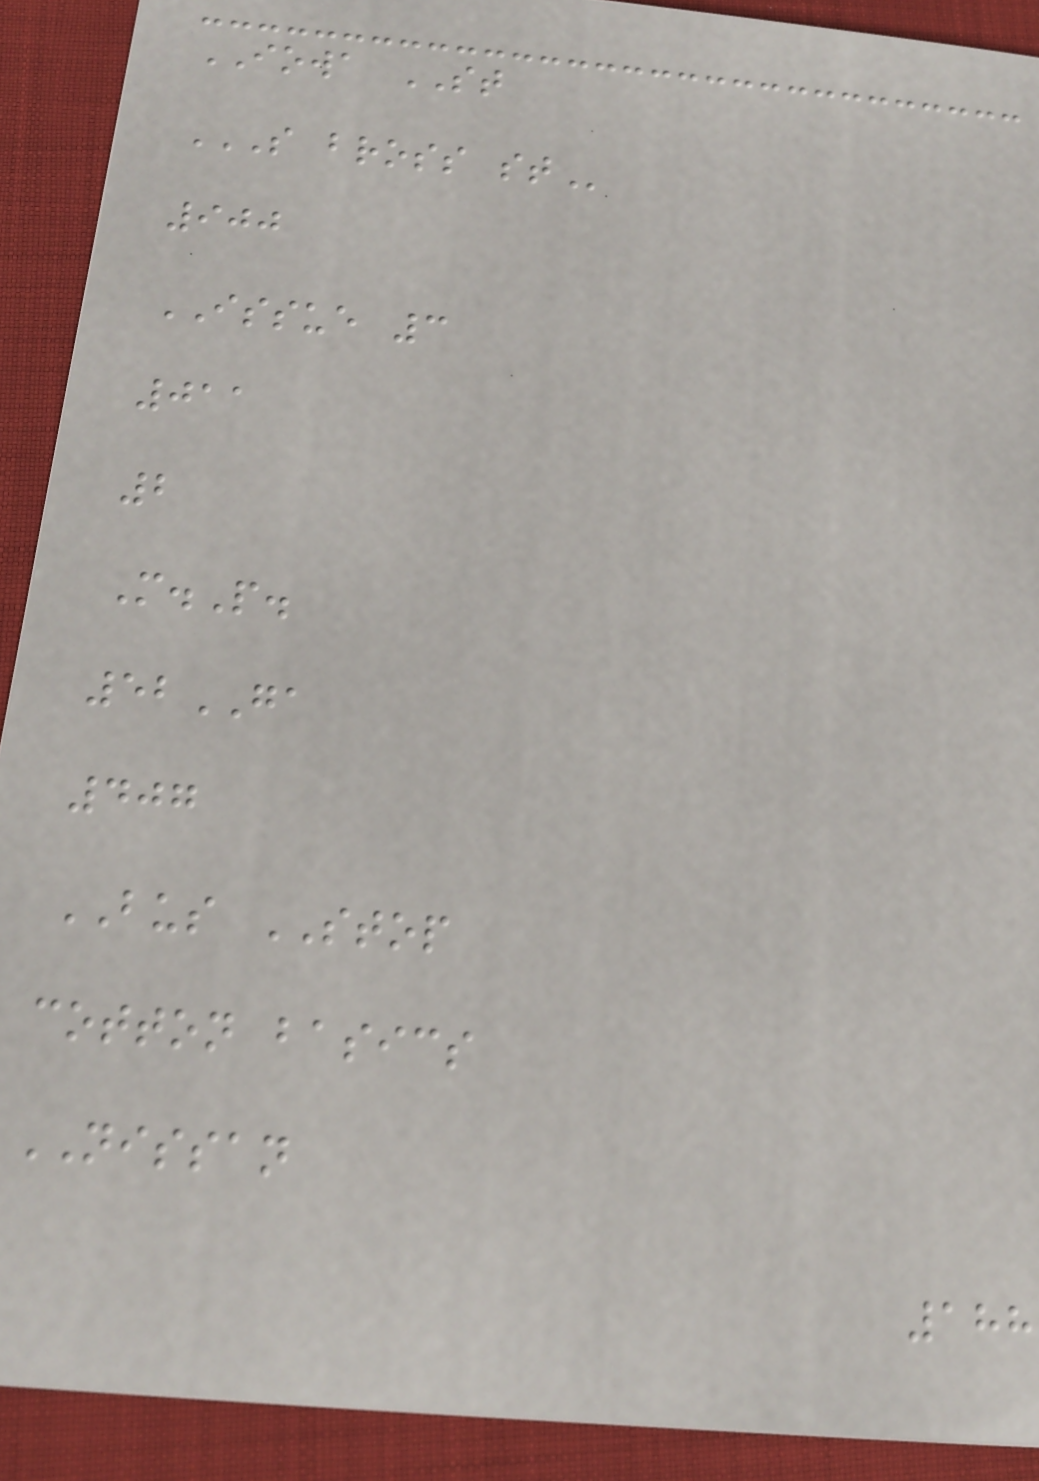IOWA ST
S BROSS ST
900
ISSUE 3
011
2
M.P.
52GA
407
BUS STOP
cotton basics
NISSAN
188
